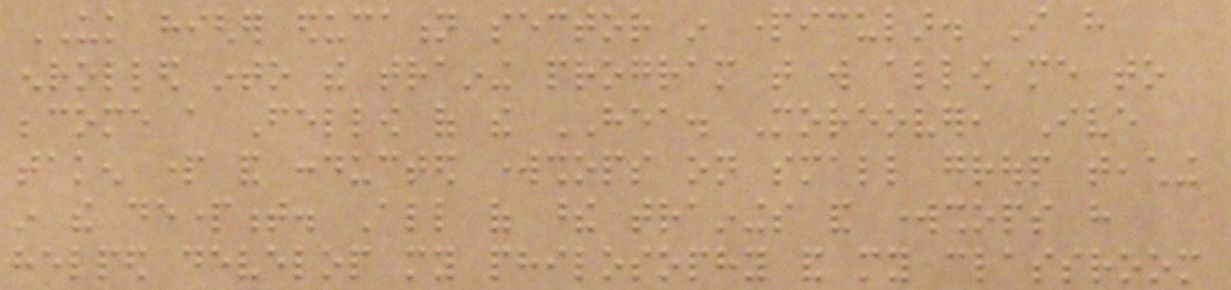UK higher education sector in particular. I have
enrolled into the training program that will allow me to
become a Fellow of the HEA. Moreover, Ive
taken part and conducted workshops on small group teaching
in the department. All of these trainings and workshops have
helped develop my philosophy and my classroom
